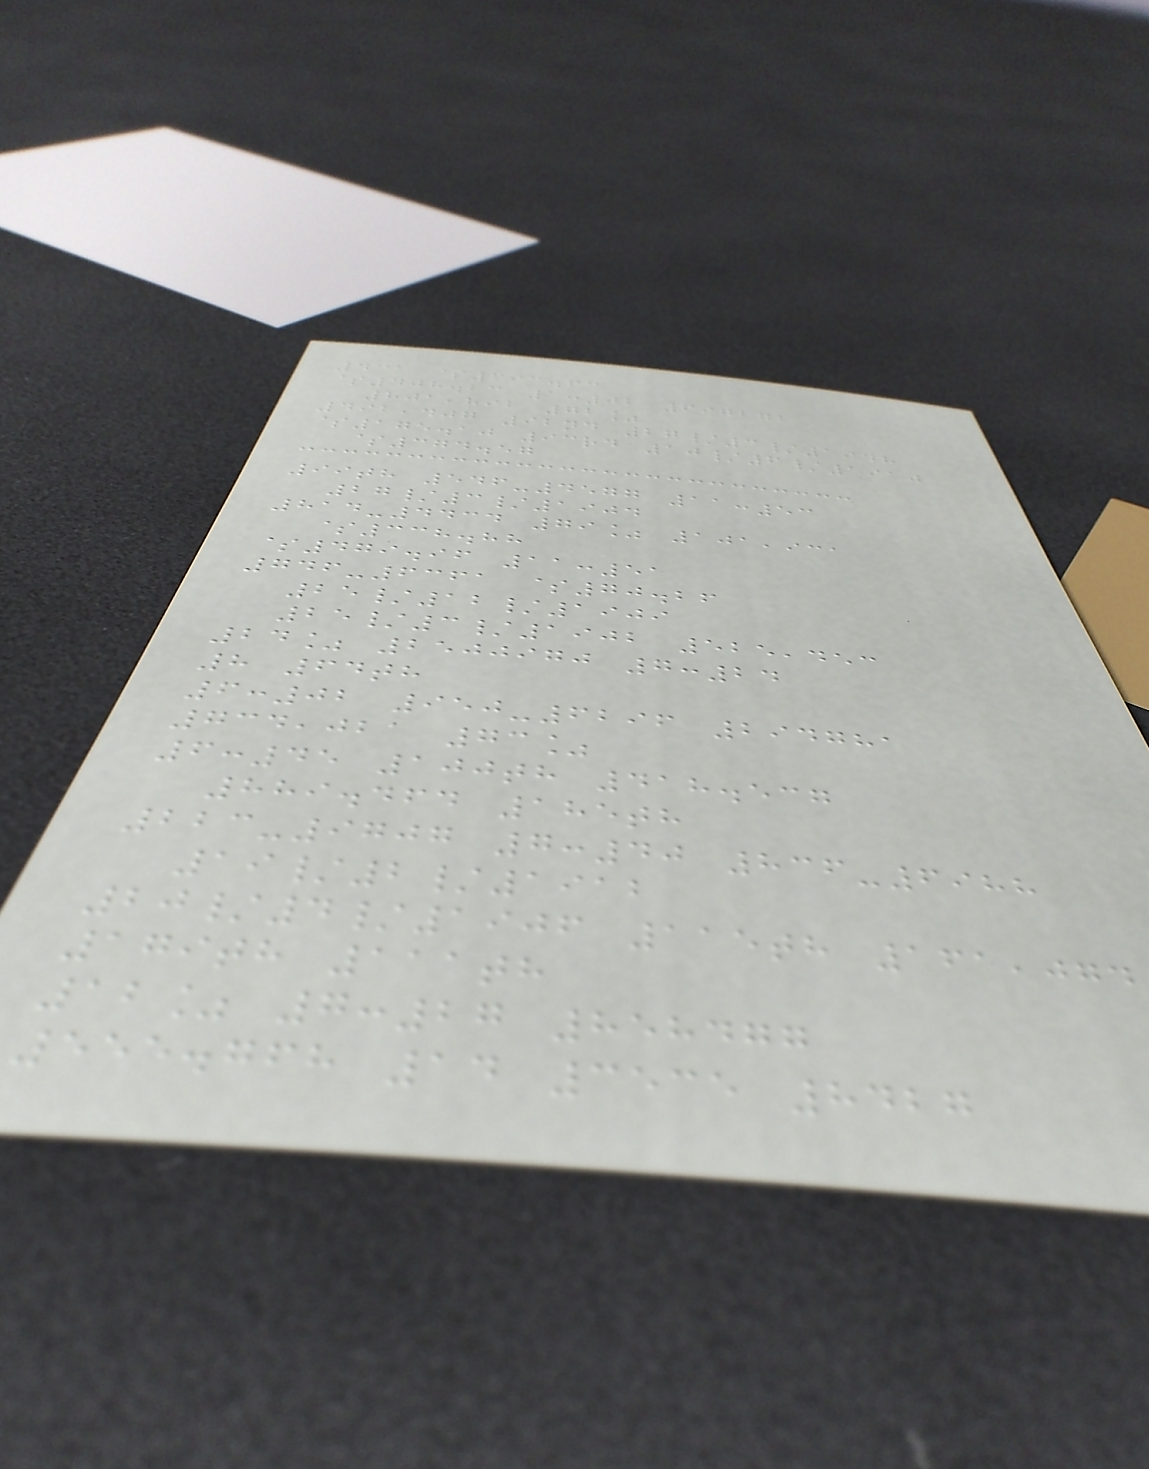431 $393.63
$408.23 1:02 697272
801,892 72%
492,407 92nd 27/3/1948
$175.10 93rd 10/6/1910
$374.57
99th 546-4577 11:53
27/3/1904
814-4434 79% 101,931
$338.88
$479.96 11:51
746-6361 $70.26
25/12/1909
25/3/1902 525,453
24% 2500970 7:24
8 64th
6:02 950-6296 294781
734,021 73%
6:45 100th 418.537
889.464 185th
223-9707 7:40 836-6988
19/2/1912
20/4/1906 115th 161,074
179th 111th
12% 7:27 858477
555.768 14 3535 8427
